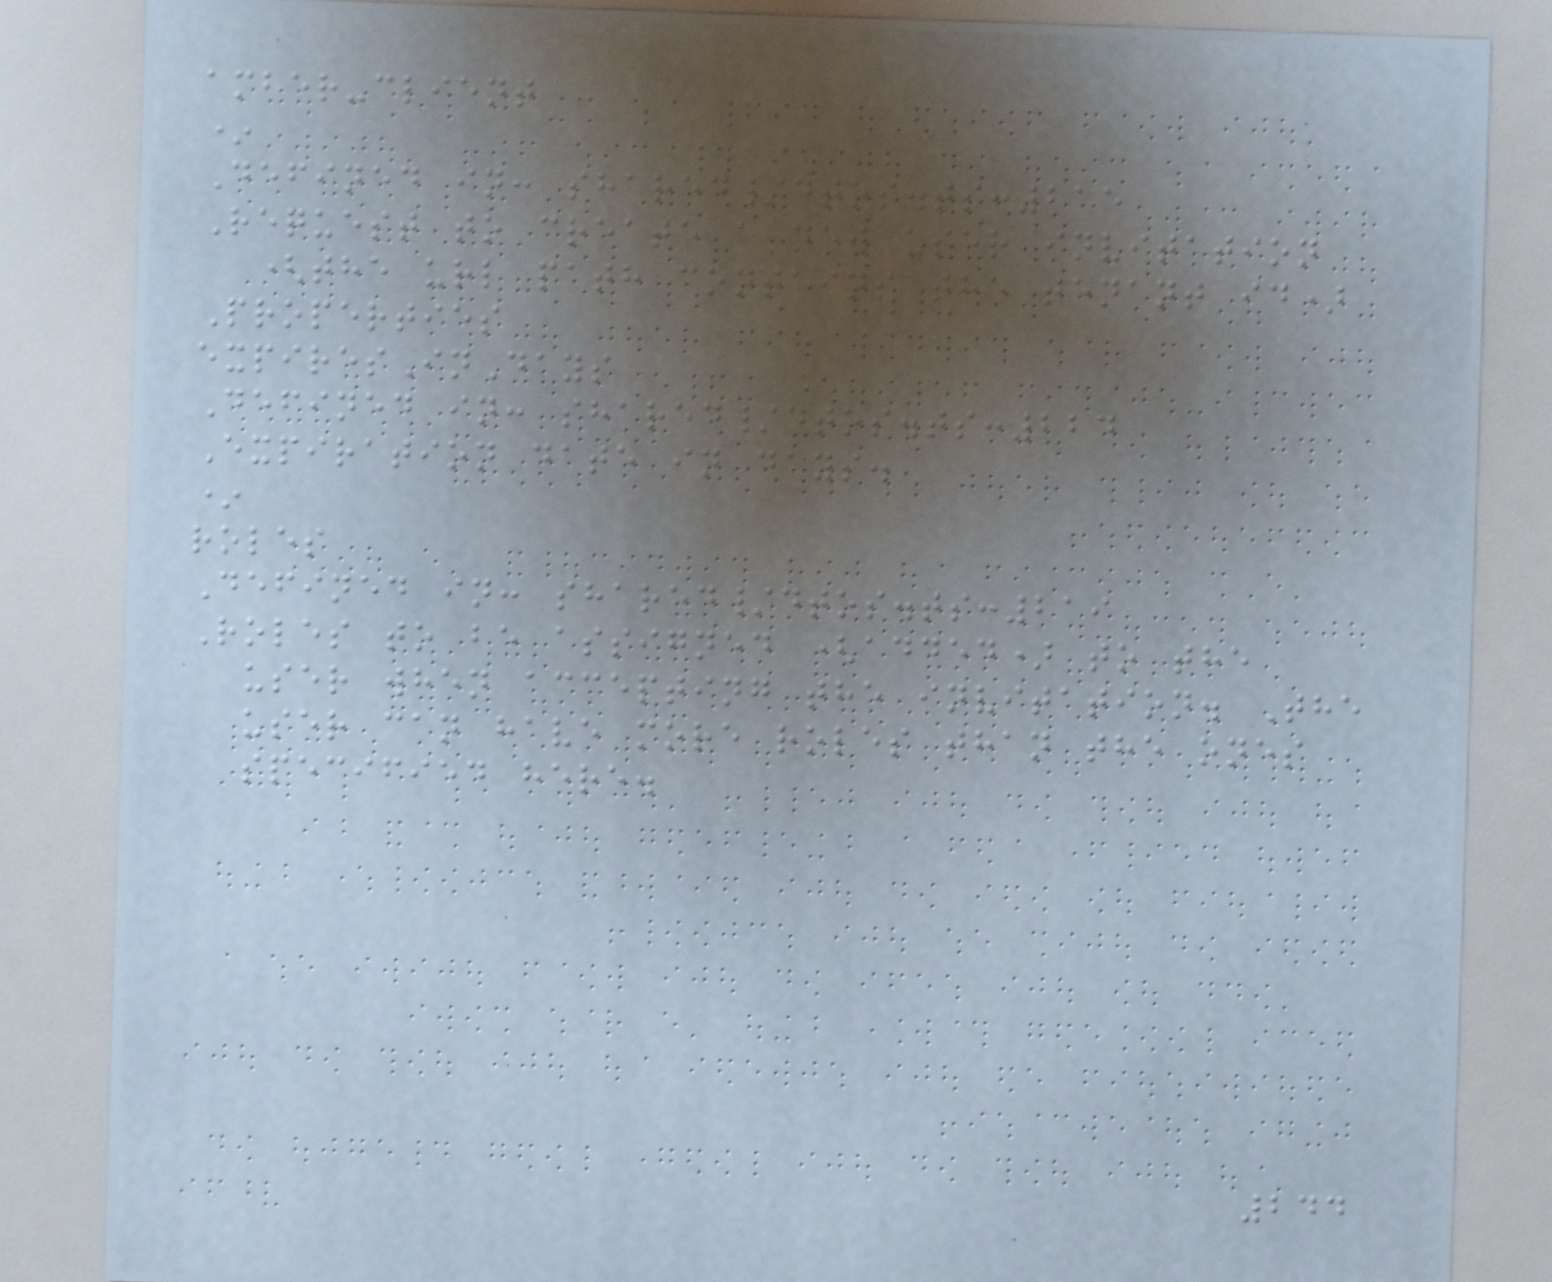amber-client
*
Defined in: shared/dtos.ts:215
Request to create a new user invitation
(the url path contains the tenant id)
Properties
expiresInDays
Defined in: shared/dtos.ts:224
Expiration date in days.
*
roles
Defined in: shared/dtos.ts:219
Roles to be assigned (added) to the
user when accepting the invitation. The
user can have more roles than the ones
specified here.
244
